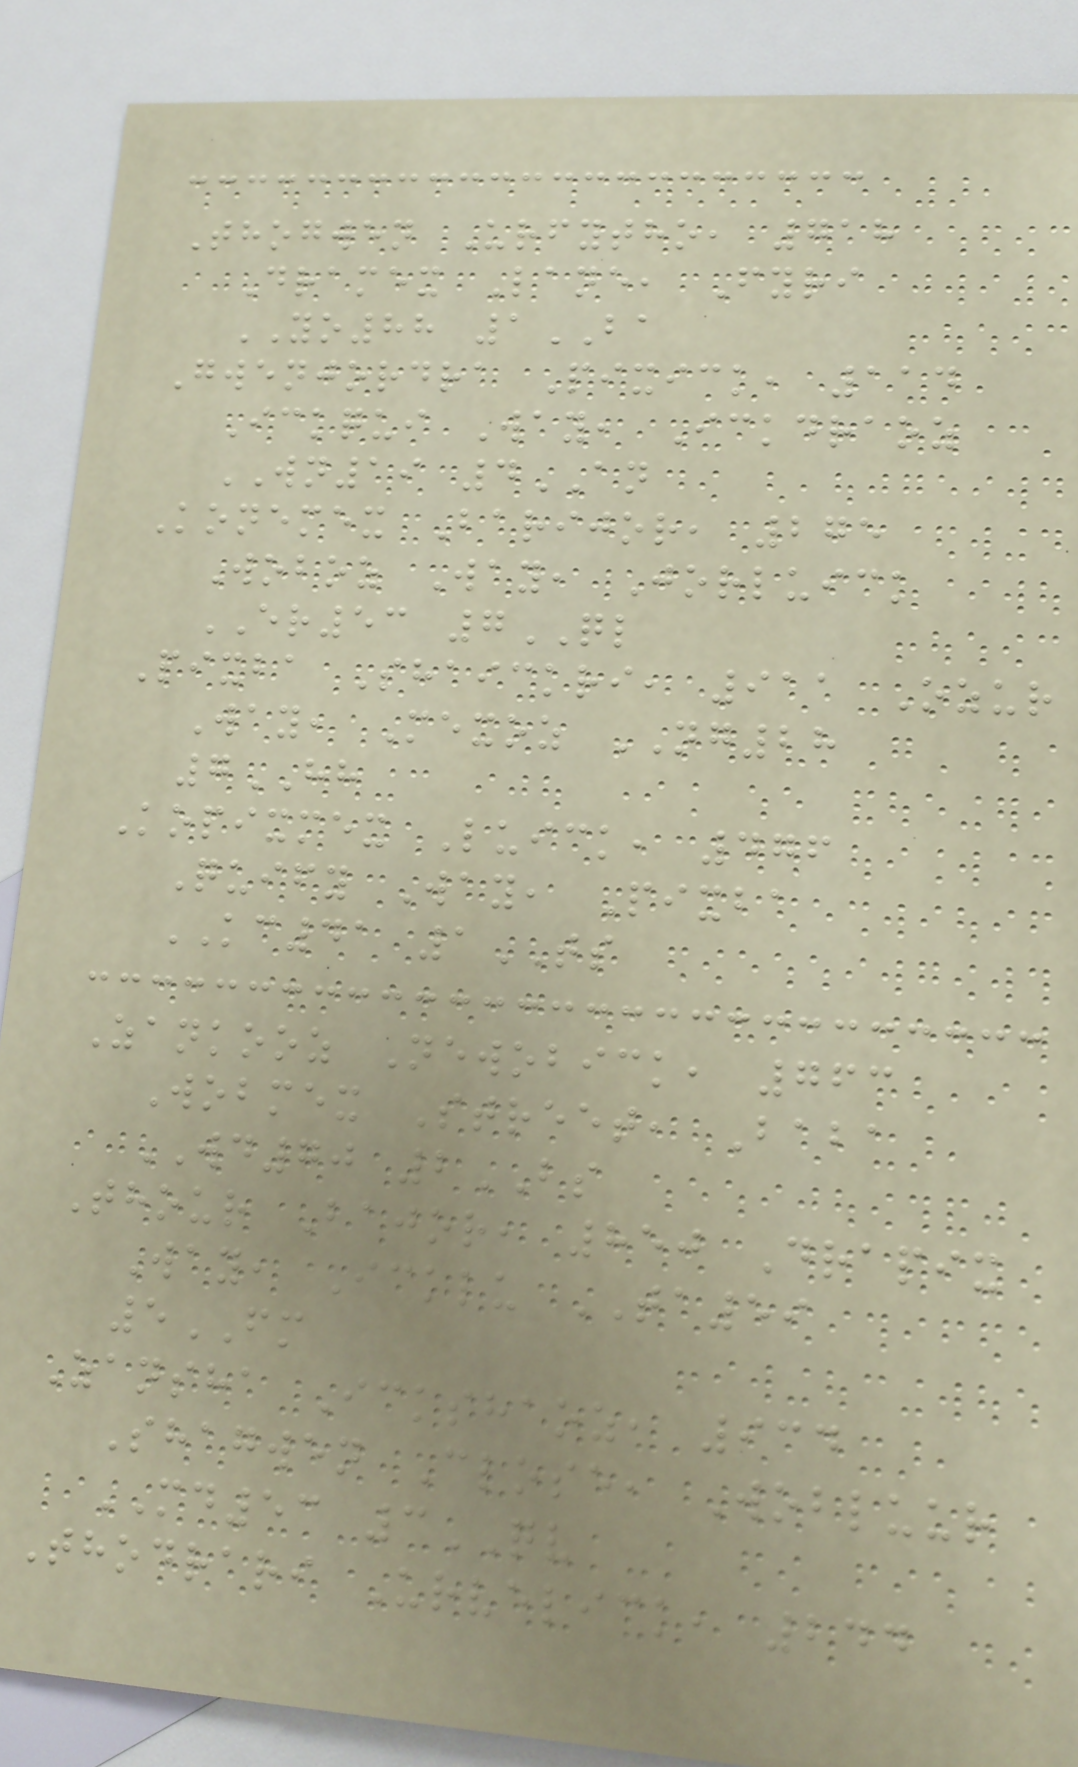Thogwen Urfytho, 718
Dramex Lane, Fyri
YO88 1BA
Gwenjordra Pixick, 114
Ickqui Way, Ickdraoz
WN19 4AN
Konemex Barijor, 275
Woboz Way, Jorluick
ER53 7QL
Pixba Shaickri, 911 Ozur
Way, Mexoz NG28
7HH
Kopixmex Luick, 476
Quify Way, Pixba
KC41 1TS
Zankooz Newobick, 763
Wobmex Street, Baba
WD70 2BS
Thour Bajor, 850 Drapix
Way, Icklu TA59
5FM
Zansha Ickshaoz, 934
Shagwen Close, Wobluur
MD53 3QV
Thodrari Urvelick, 244
